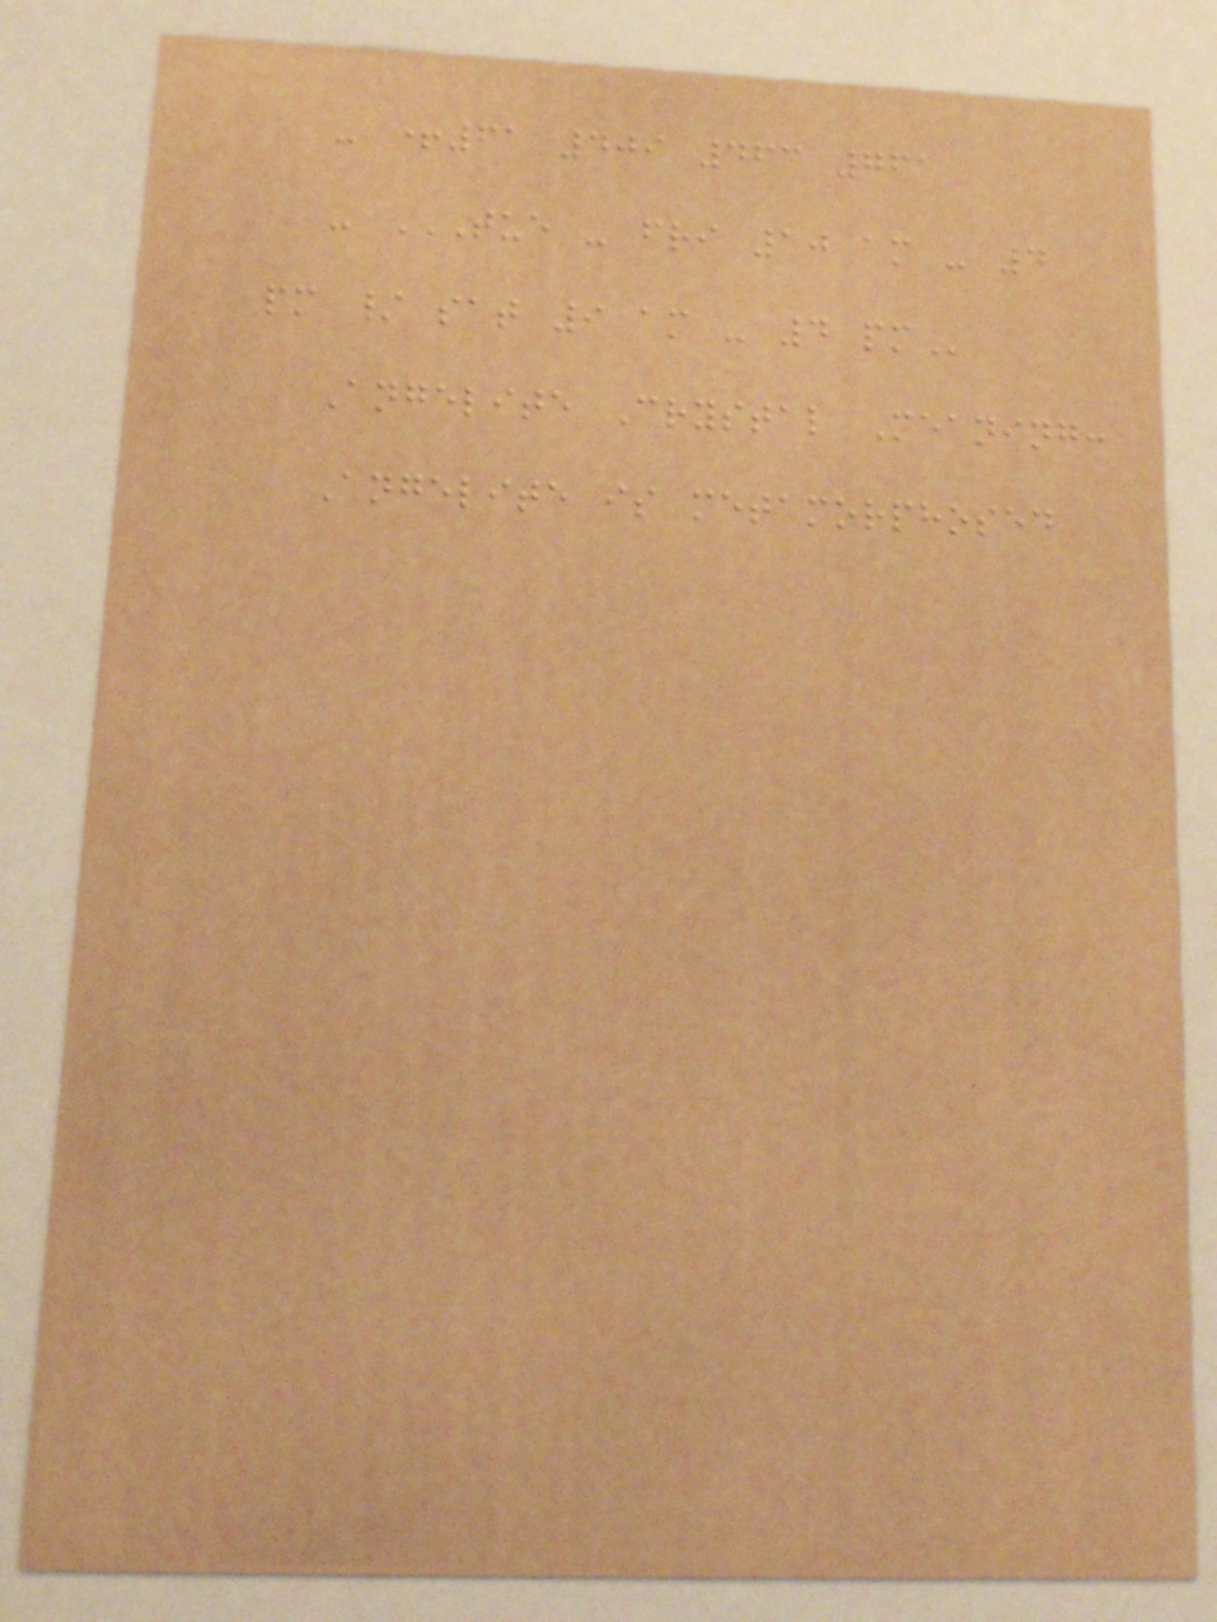- +61 409 463 761
- TUE - FRI 10 AM - 4
PM / SAT 9 AM - 4 PM
Angelite Crystal Meaning:
Angelite is metamorphosed
